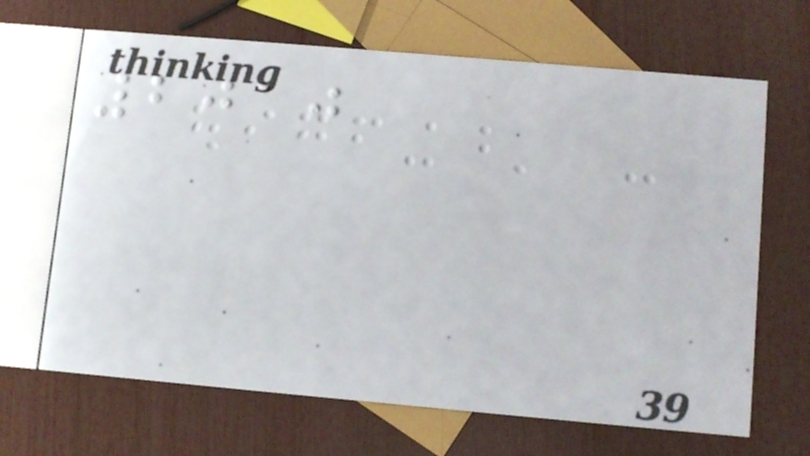2010
